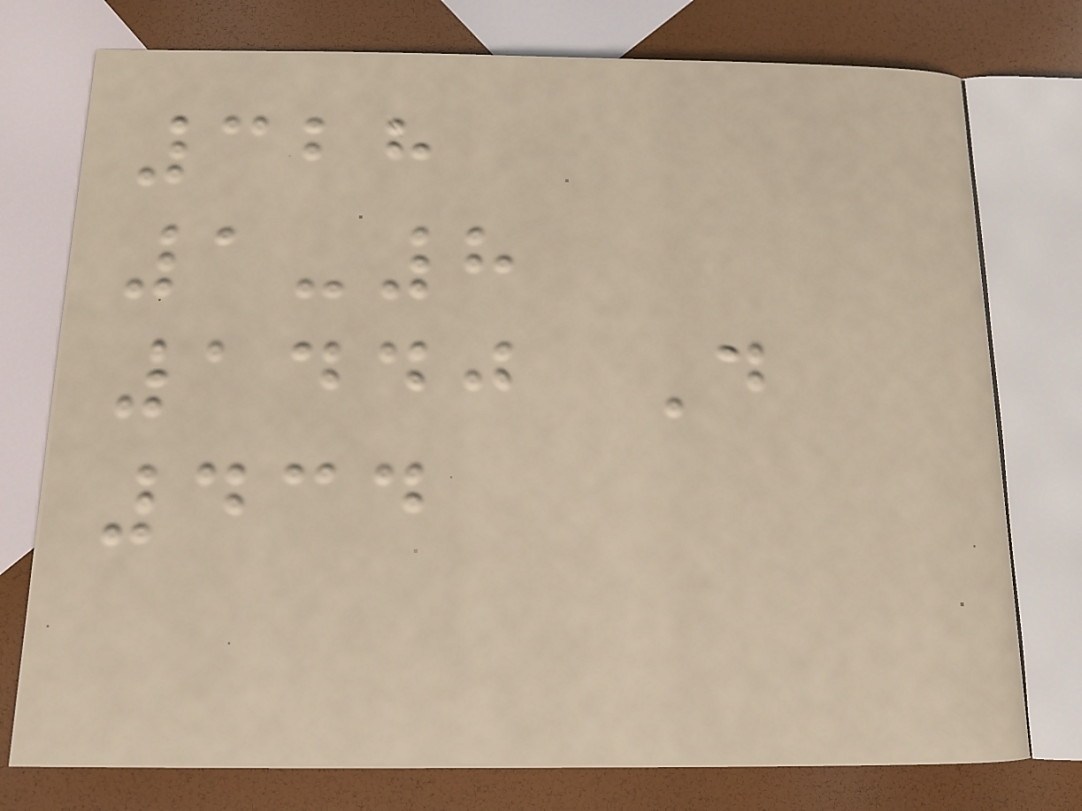328
1-8
1440 D
434
